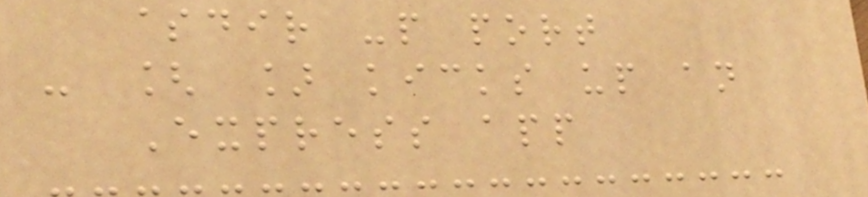$dir -p port
- [ ] kicks up an
Express app
